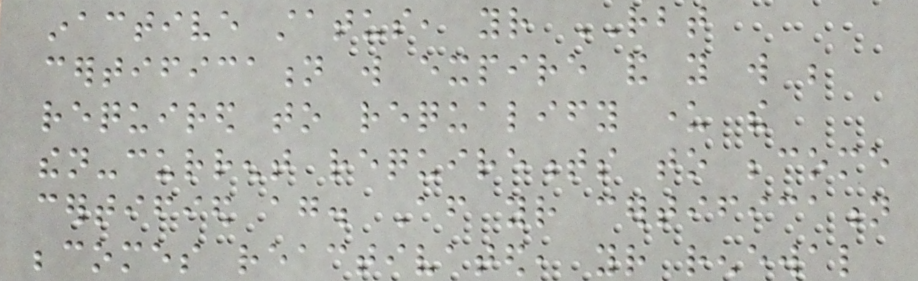inactive status, your RBT
certification will expire and you will be
required to requalify under the
then-current requirements to become
certified again. After your certification
becomes reactivated, your renewal
